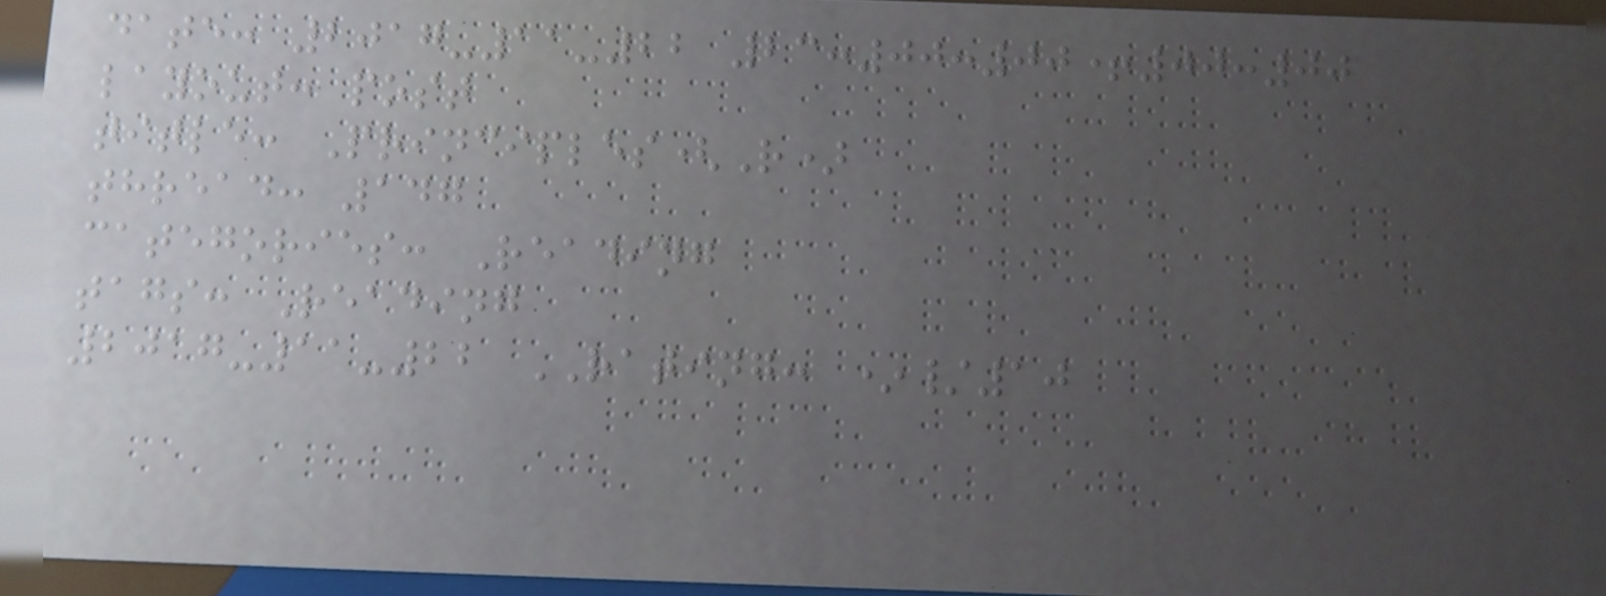date: 2017-11-22 23:00:00+00:00
layout: post
title: Principles(R)
thread: 147
categories: Reading
tags: Reading
2017-11-22 RATING: */10
